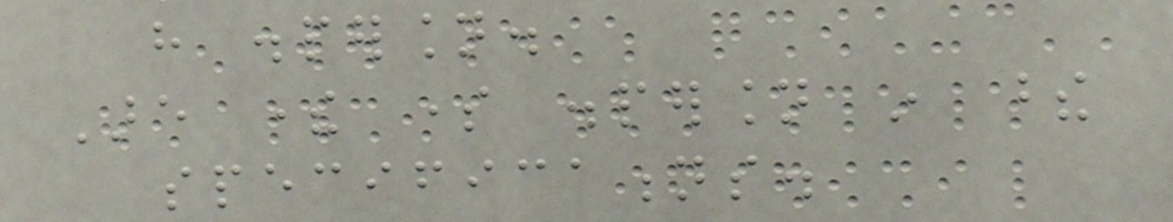have dispersion.
Are there some dispersion in these
specifications.
